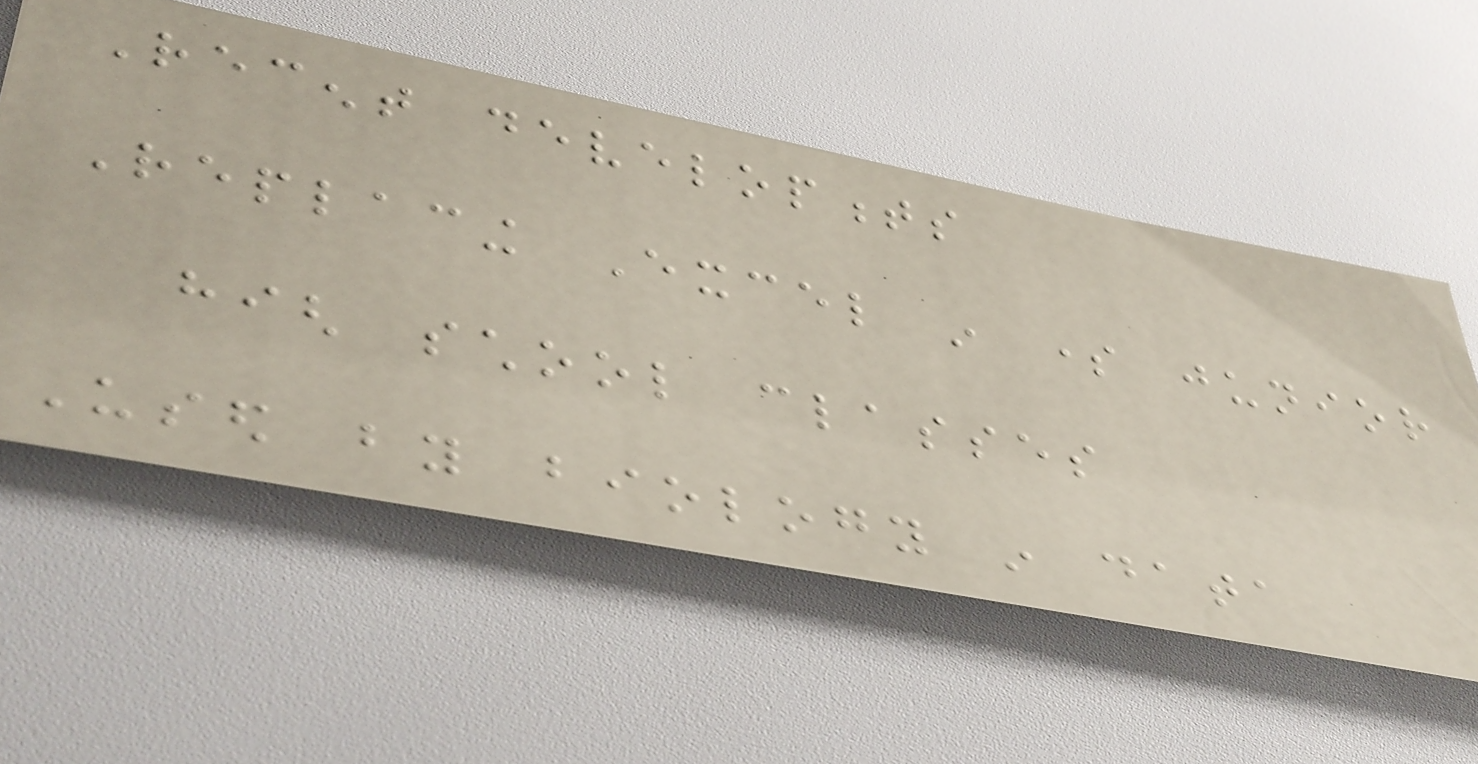Recent developments
Replacing Excel in some junior
high school classes
Used by biology in data
